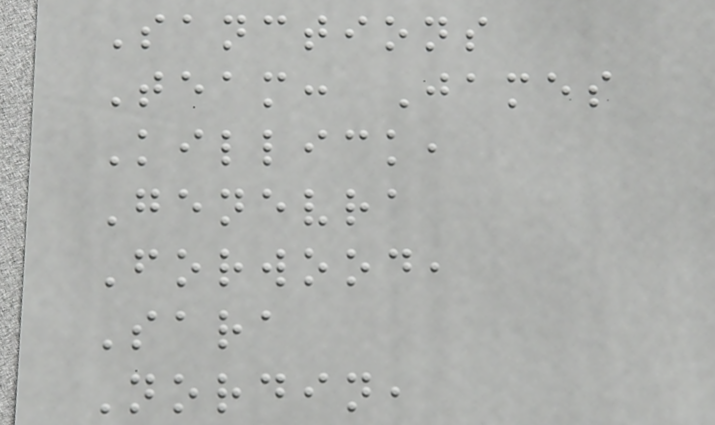Sanctions
Team: James
Killick,
Genevra
Forwood,
Sara
Nordin,
